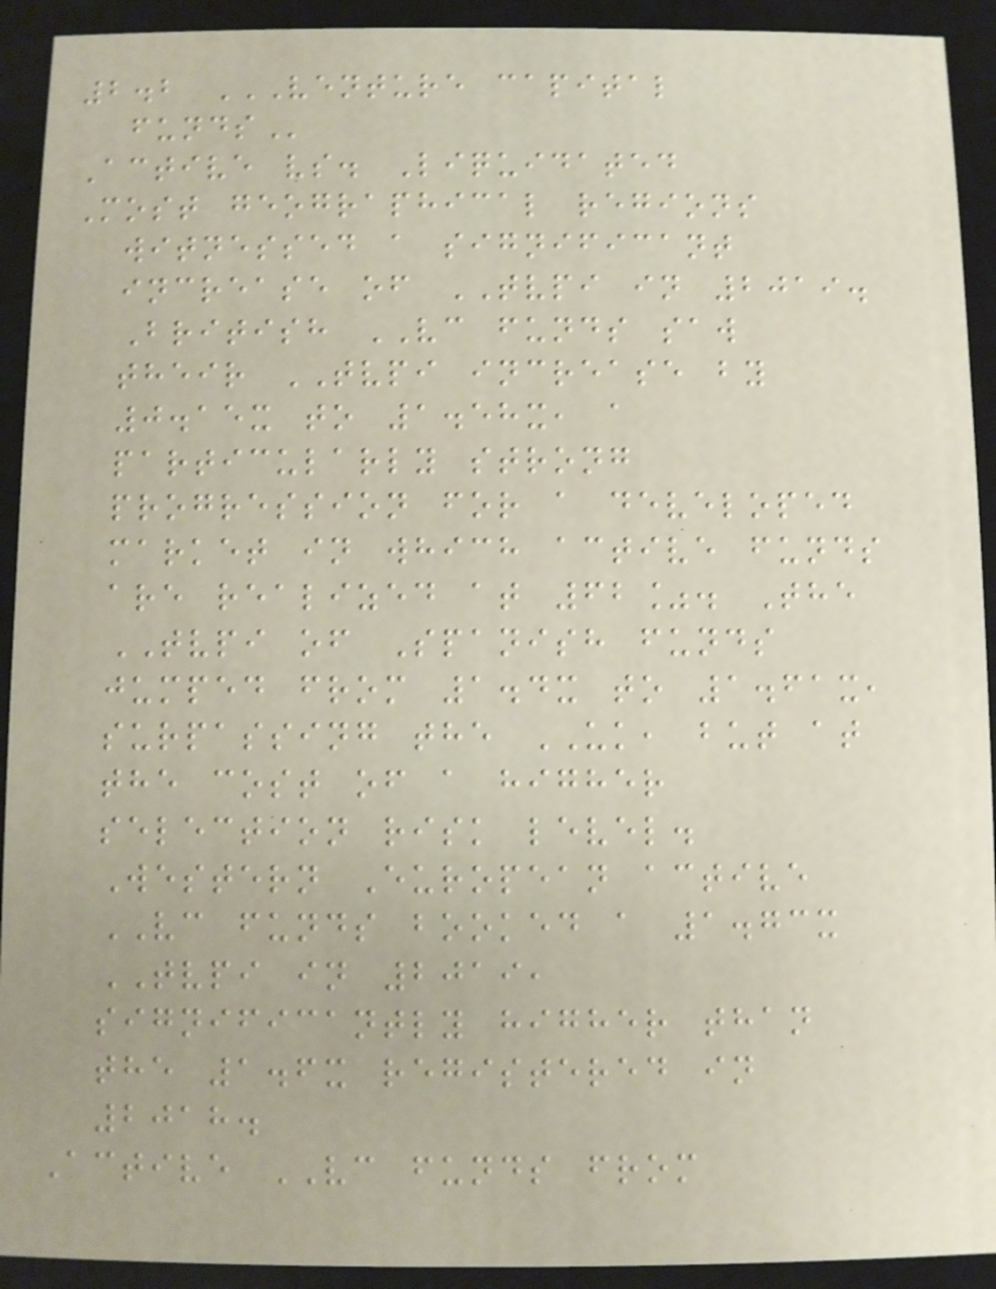2.2 VENTURE CAPITAL
FUNDS
Active vs. Liquidated
Most geographical regions
witnessed a significant
increase of TVPI in 2019.
British VC funds saw
their TVPI increase by
0.15x to 1.58x, a
particularly strong
progression for a developed
market in which active funds
are realized at 62%. The
TVPI of Spanish funds
jumped from 1.4x to 1.61x,
surpassing the UK, but at
the cost of a higher
selection risk level.
Western European active
VC funds booked a 1.73x
TVPI in 2019,
significantly higher than
the 1.6x registered in
2018.
Active VC funds from
